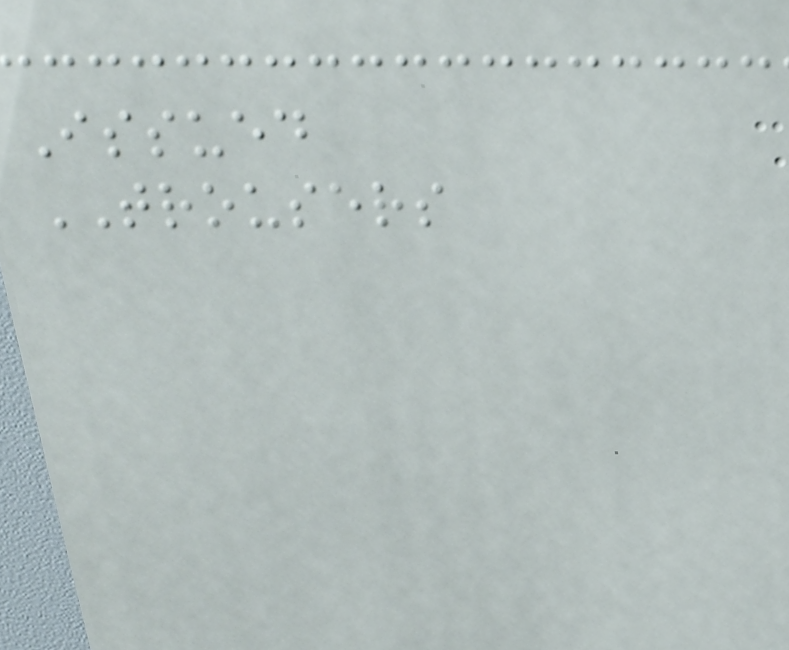Issued
TROUSERS
